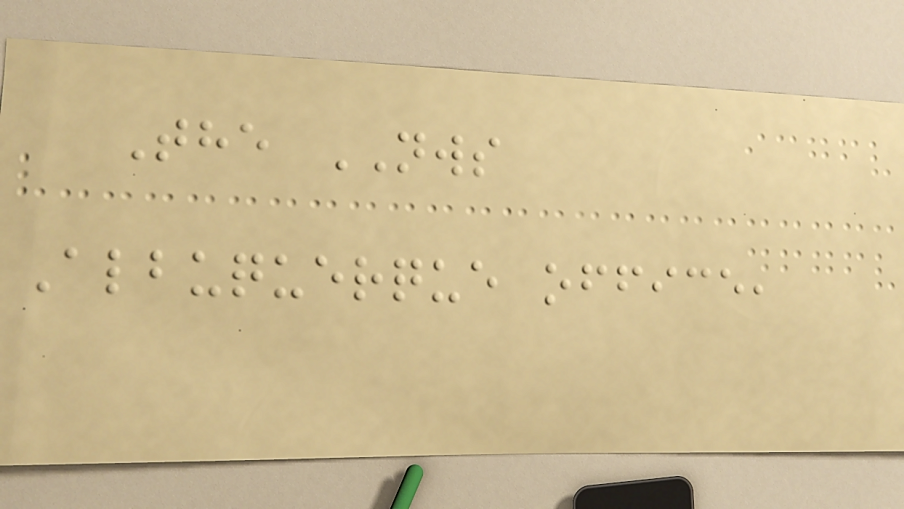The NWS
Albuquerque office,
